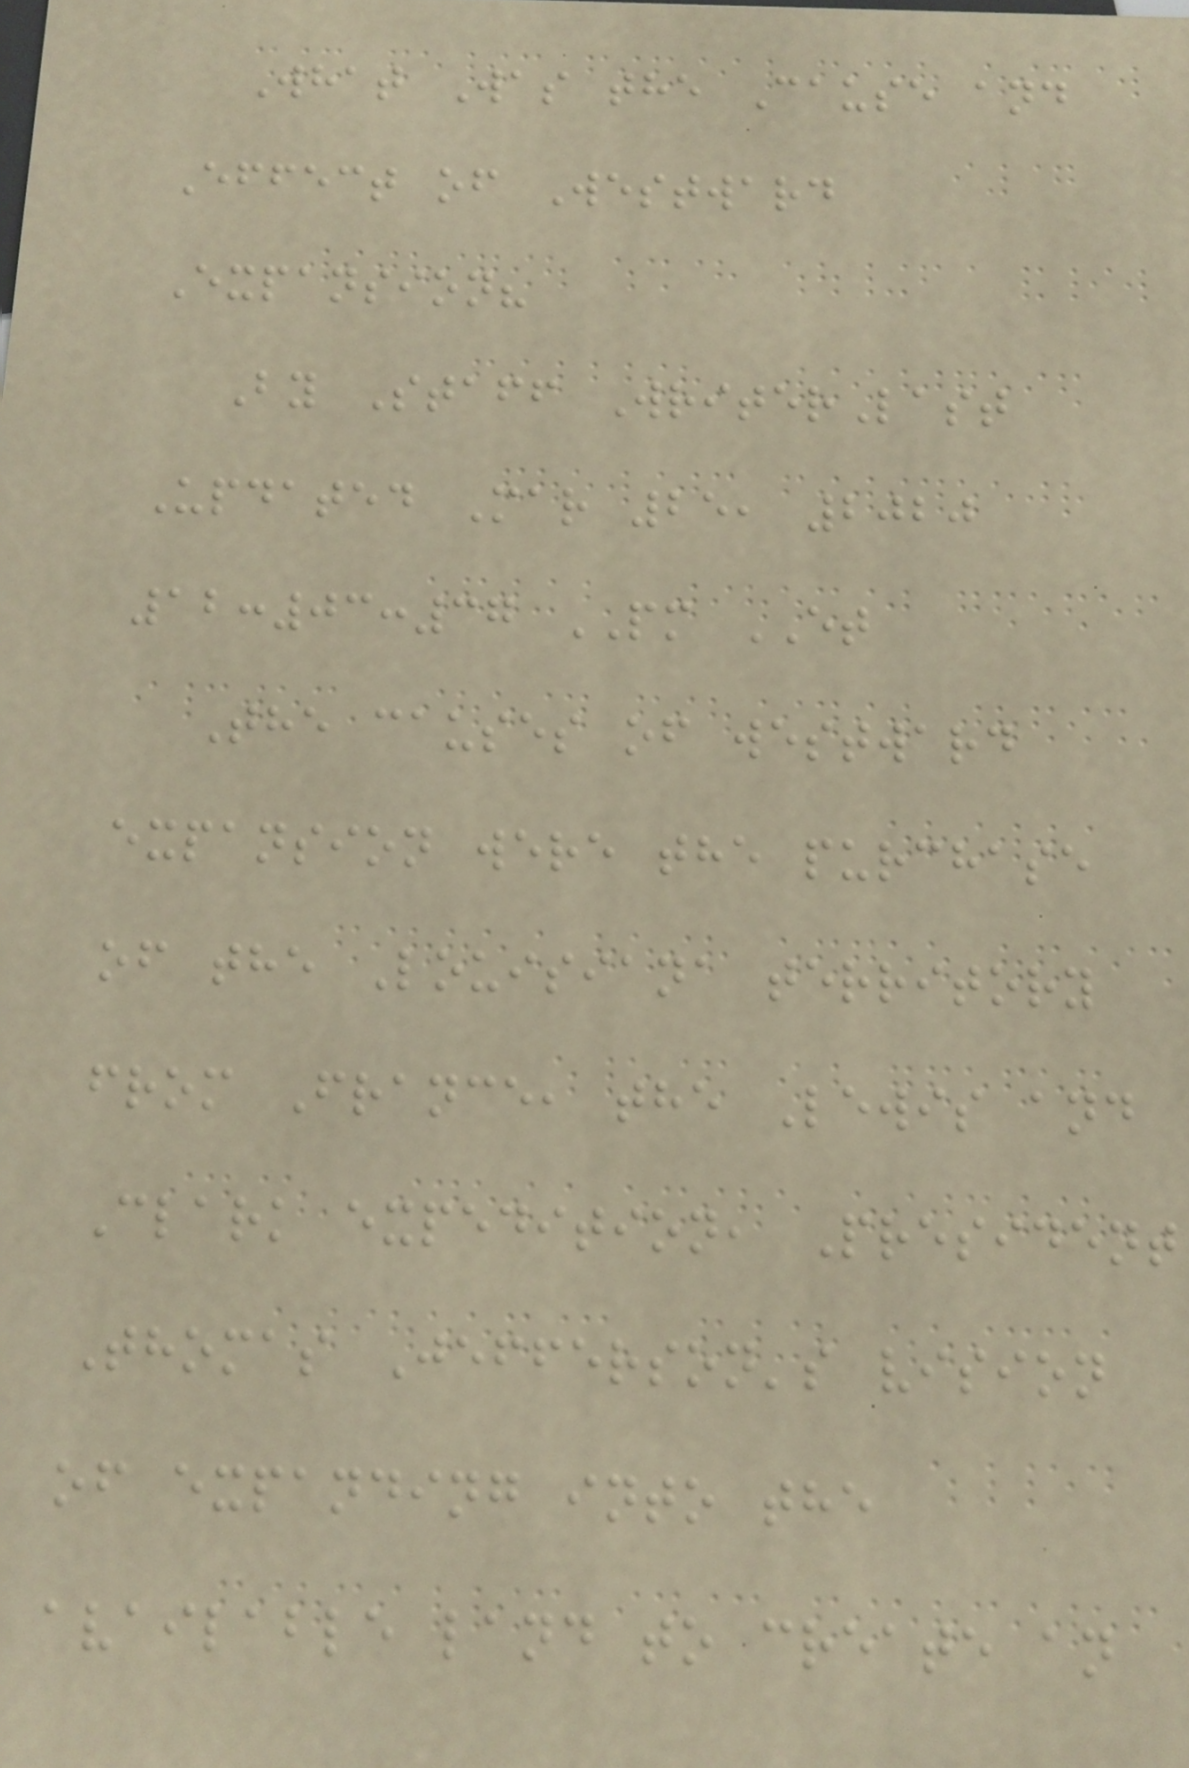What Was the Cause and
Effect of Westward
Expansion?
By Staff WriterLast
Updated Mar 25, 2020
12:03:37 PM ET
The causes of westward
expansion were the purchase
of the Louisiana territory
from France, the Lewis and
Clark expedition, President
Thomas Jefferson's vision
of expanding into the
available land to create an
